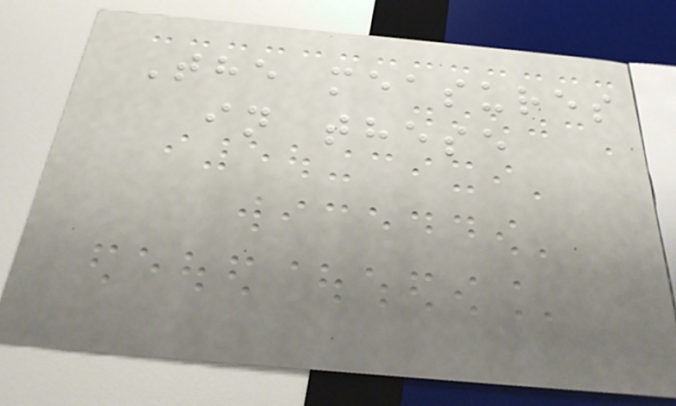The measures
in these
